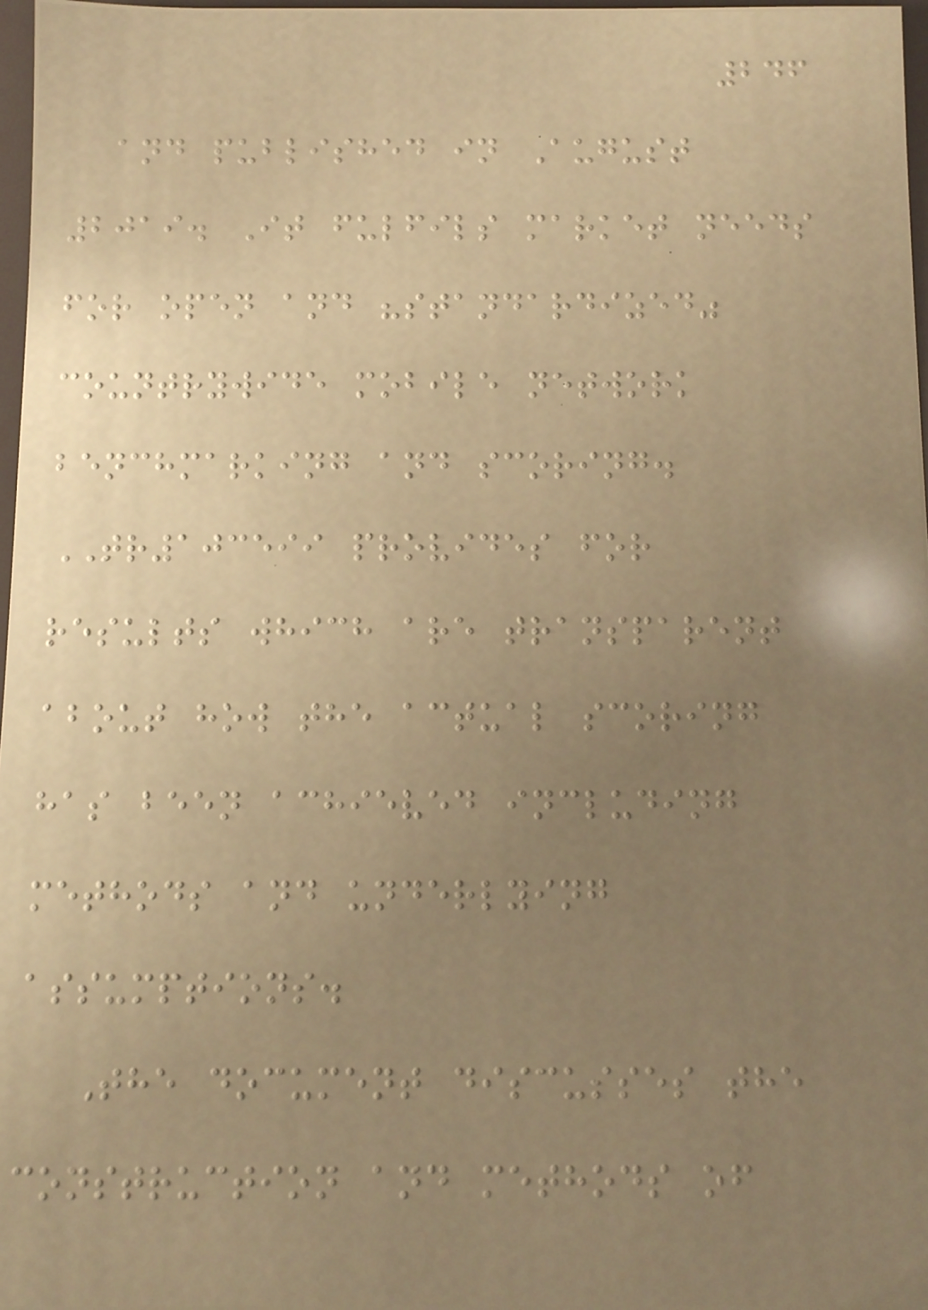246
and published in August
2019. It fulfils market needs
for open and "standardized"
countrywide mobile network
benchmarking and scoring.
TR103599 provides for
results which are transparent
about how the actual scoring
has been achieved including
methods and underlying
assumptions.
The document discusses the
construction and methods of
